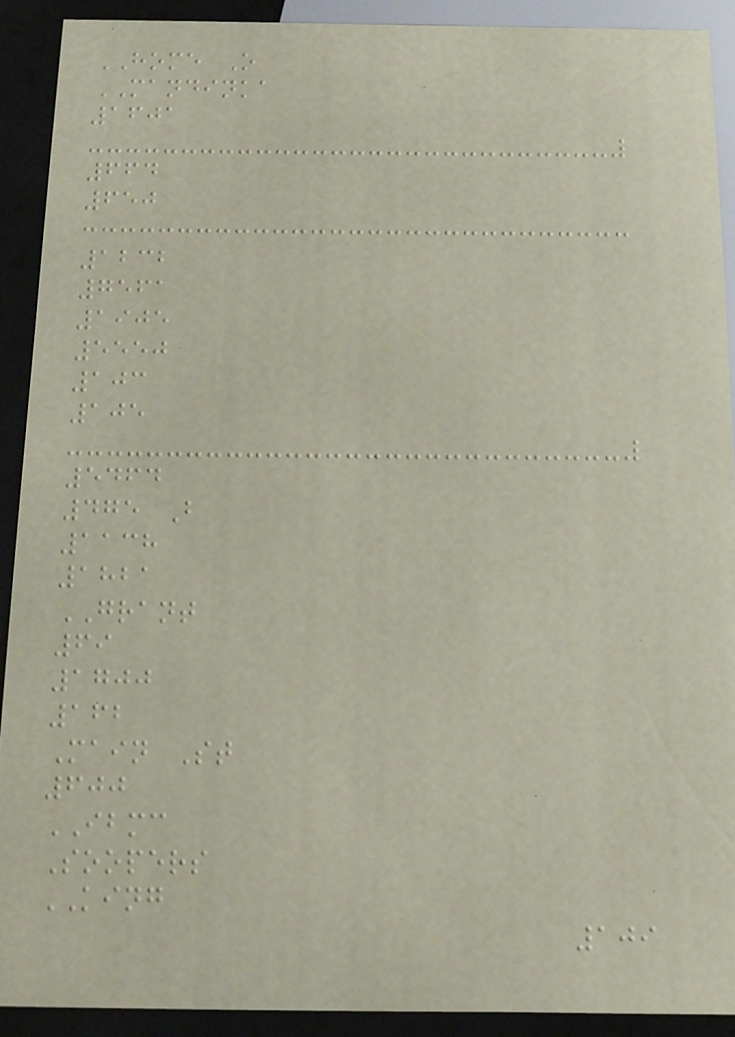HOME O
MANDINKA
1601
664
650
1232
7561
1905
5550
103
105
5464
475 B
1138
1821
GRANT
69
1700
162
Main St
600
IBMC
Soopers
KING
109
